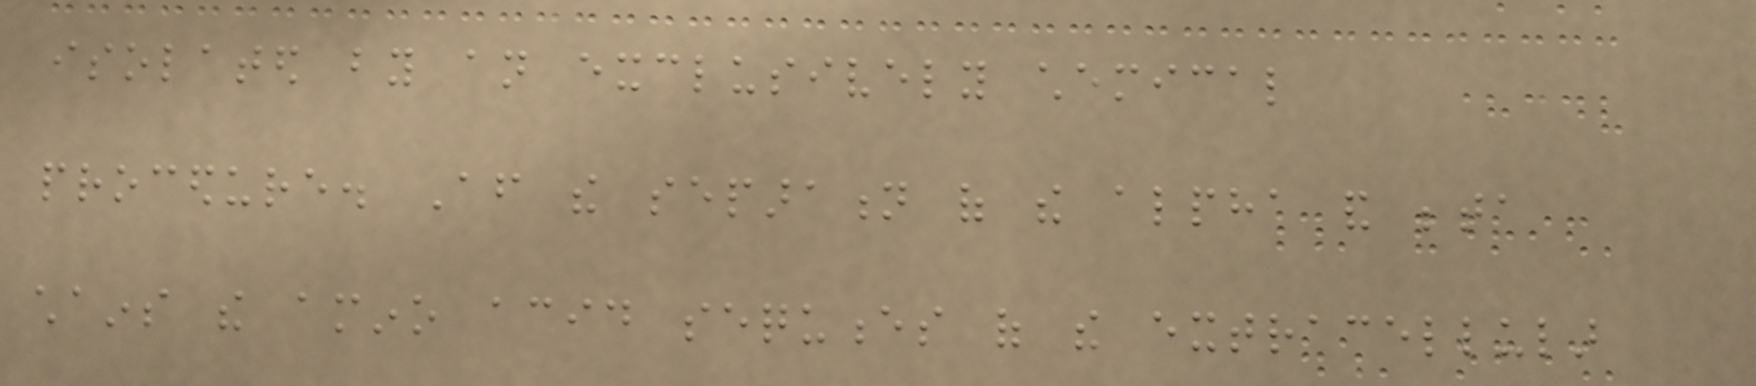isolated by an exclusively chemical
procedure. After the separation of the alpha and beta
chains the amino acid sequences of the extracellular
